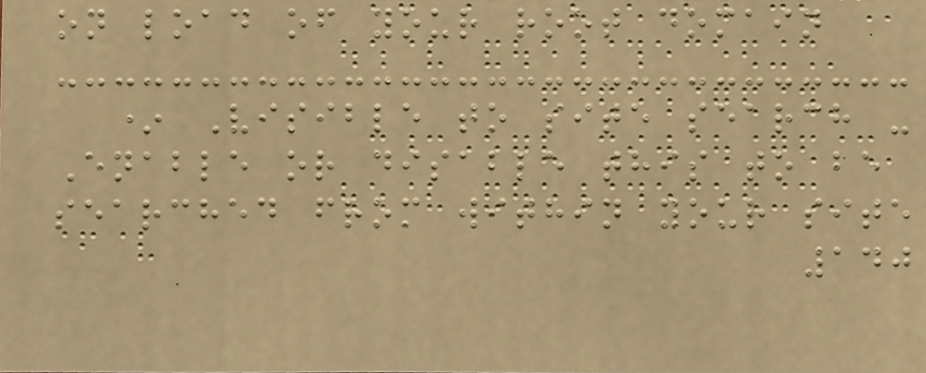on load of your root domain
* Visible to site search -
Enable or disable this to be
searched from within your site
140
